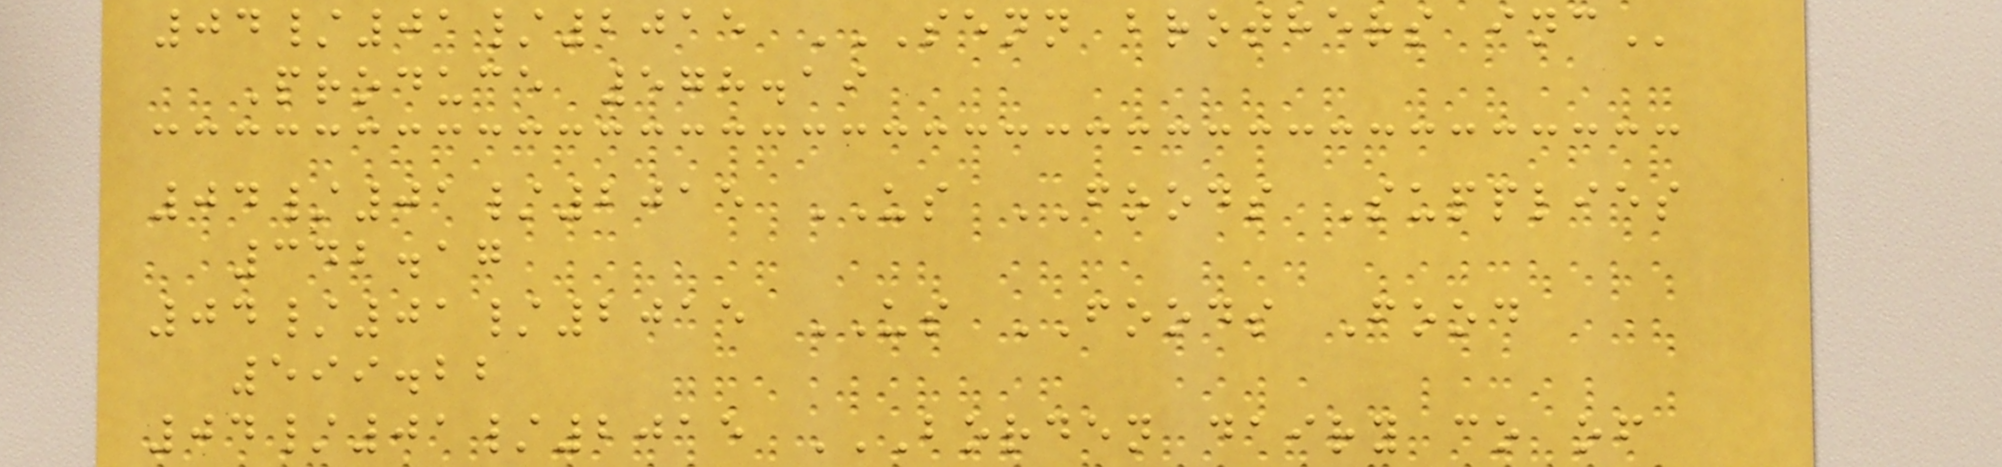04/01/2015 SENN BROTHERS INC
Produce 578.19
04/01/2015 US FOODS Supplies
342.17
04/01/2015 US FOODS Food
599.22
04/01/2015 BORDEN DAIRY CO OF
